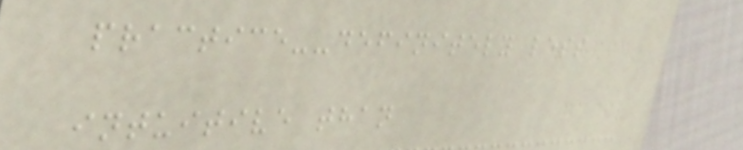practice--definitely less
intuitive than
